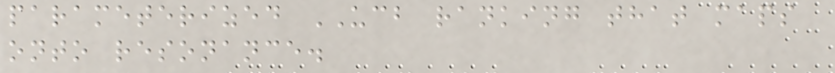parameterized UCB ranking that maps
onto resonance.
